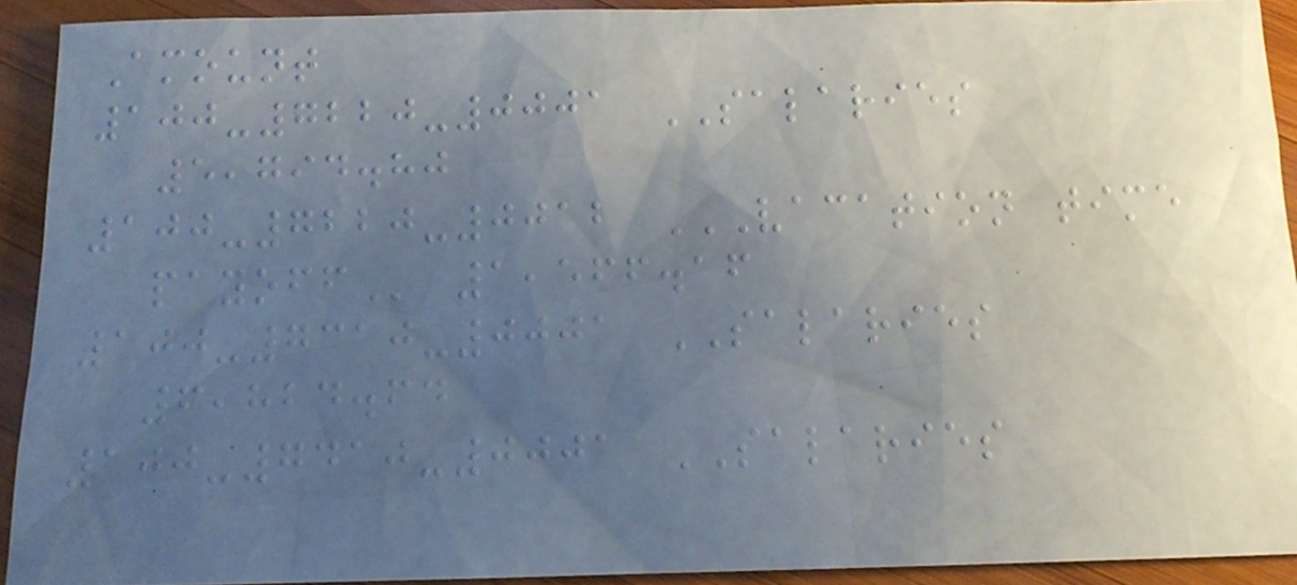Amount
100-7220-0001 SALARIES
5,794.80
100-7220-0012 VACATION TIME
PAYOFF 1,566.16
100-7310-0001 SALARIES
6,824.64
100-7410-0001 SALARIES
